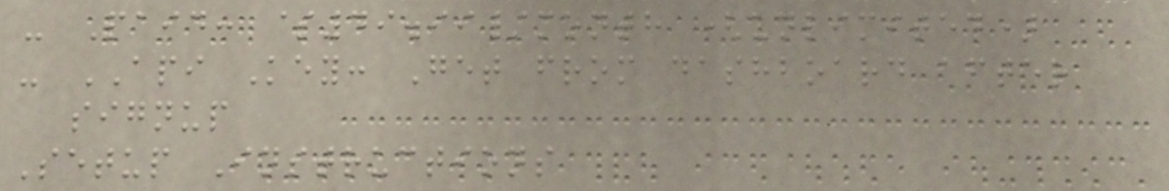- Paid: $49.99/month (unlimited)
- API Key: Get from dashboard after
signup
Setup Instructions
